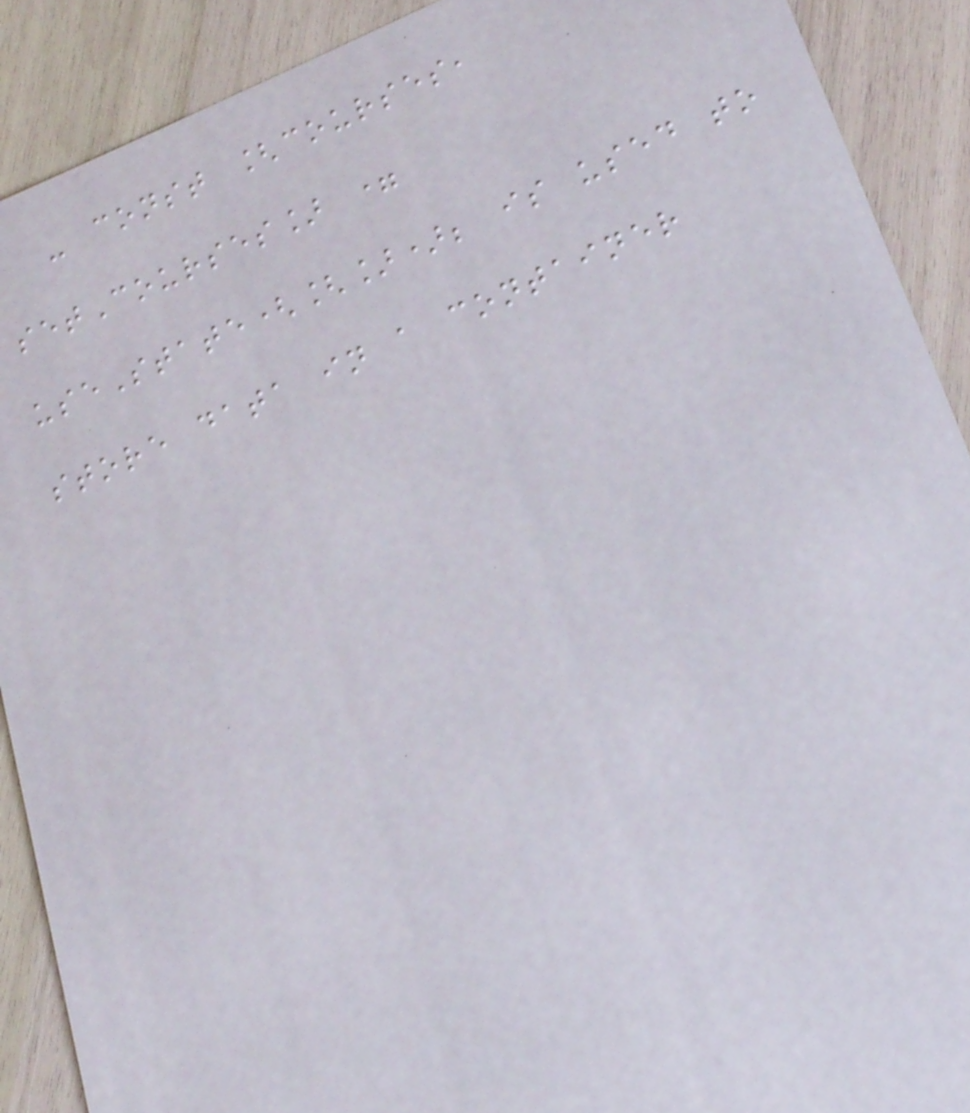- const [courses,
setCourses] =
useState([]); is used to
store data in a container
